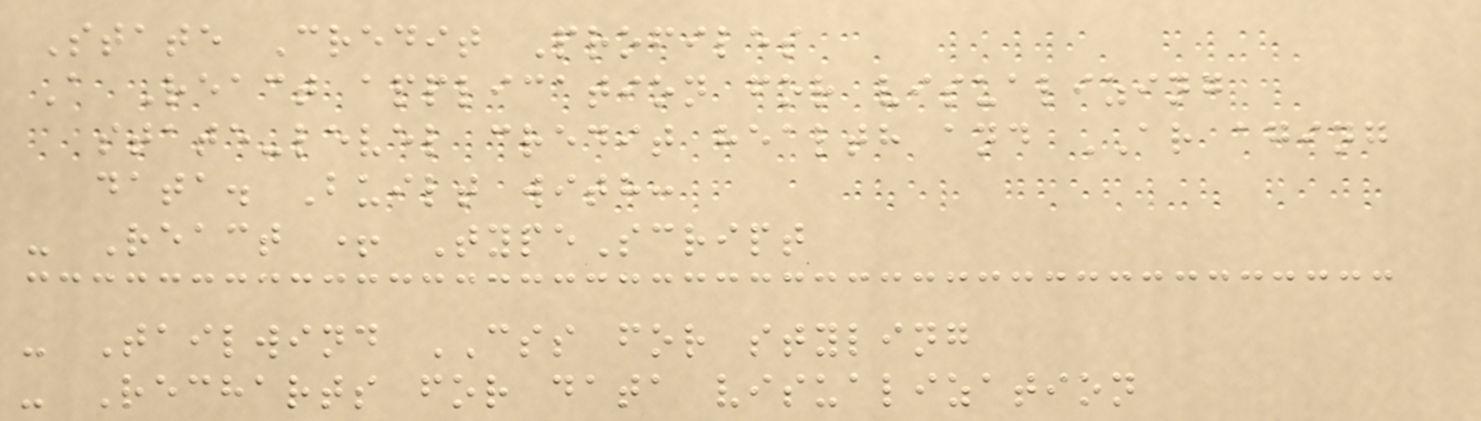State Credit Profiles
A React application for visualizing
state-level credit health and AR aging
data. Built with:
- React + TypeScript
- Tailwind CSS for styling
- Recharts for data visualization
